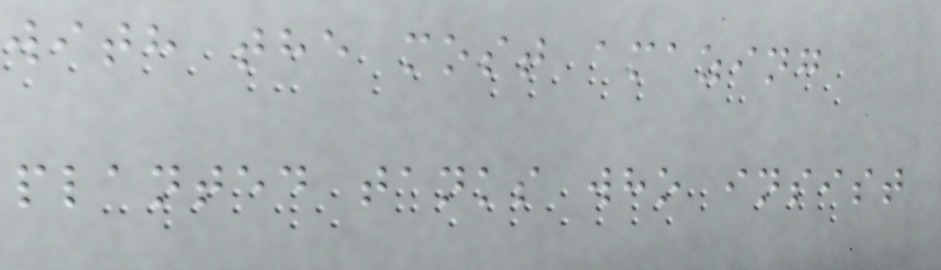with the most amazing
planted tanks who insist
